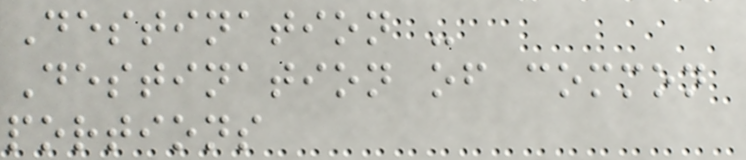Destination -
Destination of common
portions
